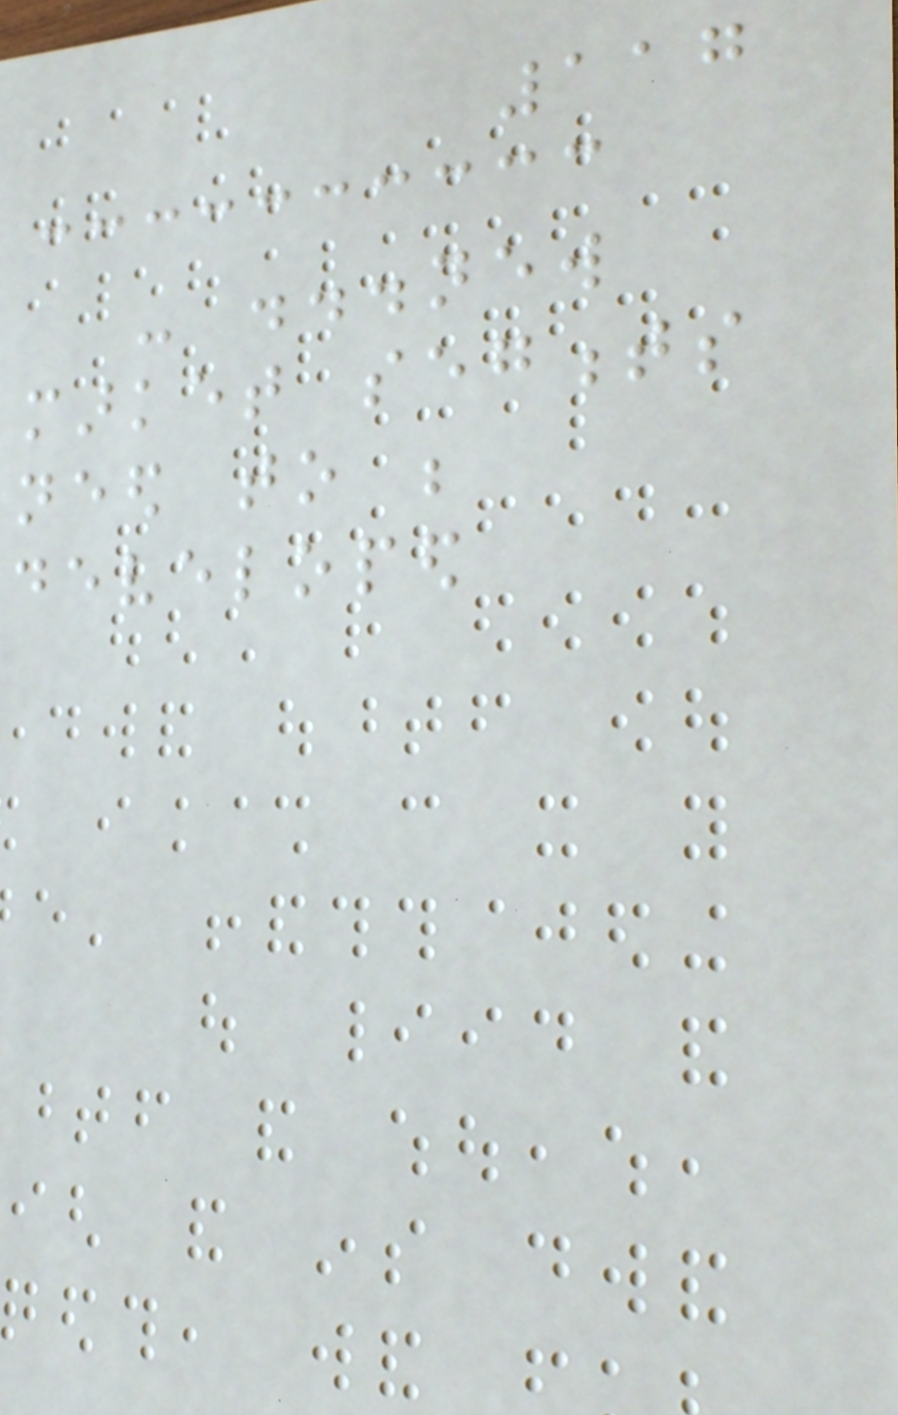117
- ...new
market segments
need to be
developed
